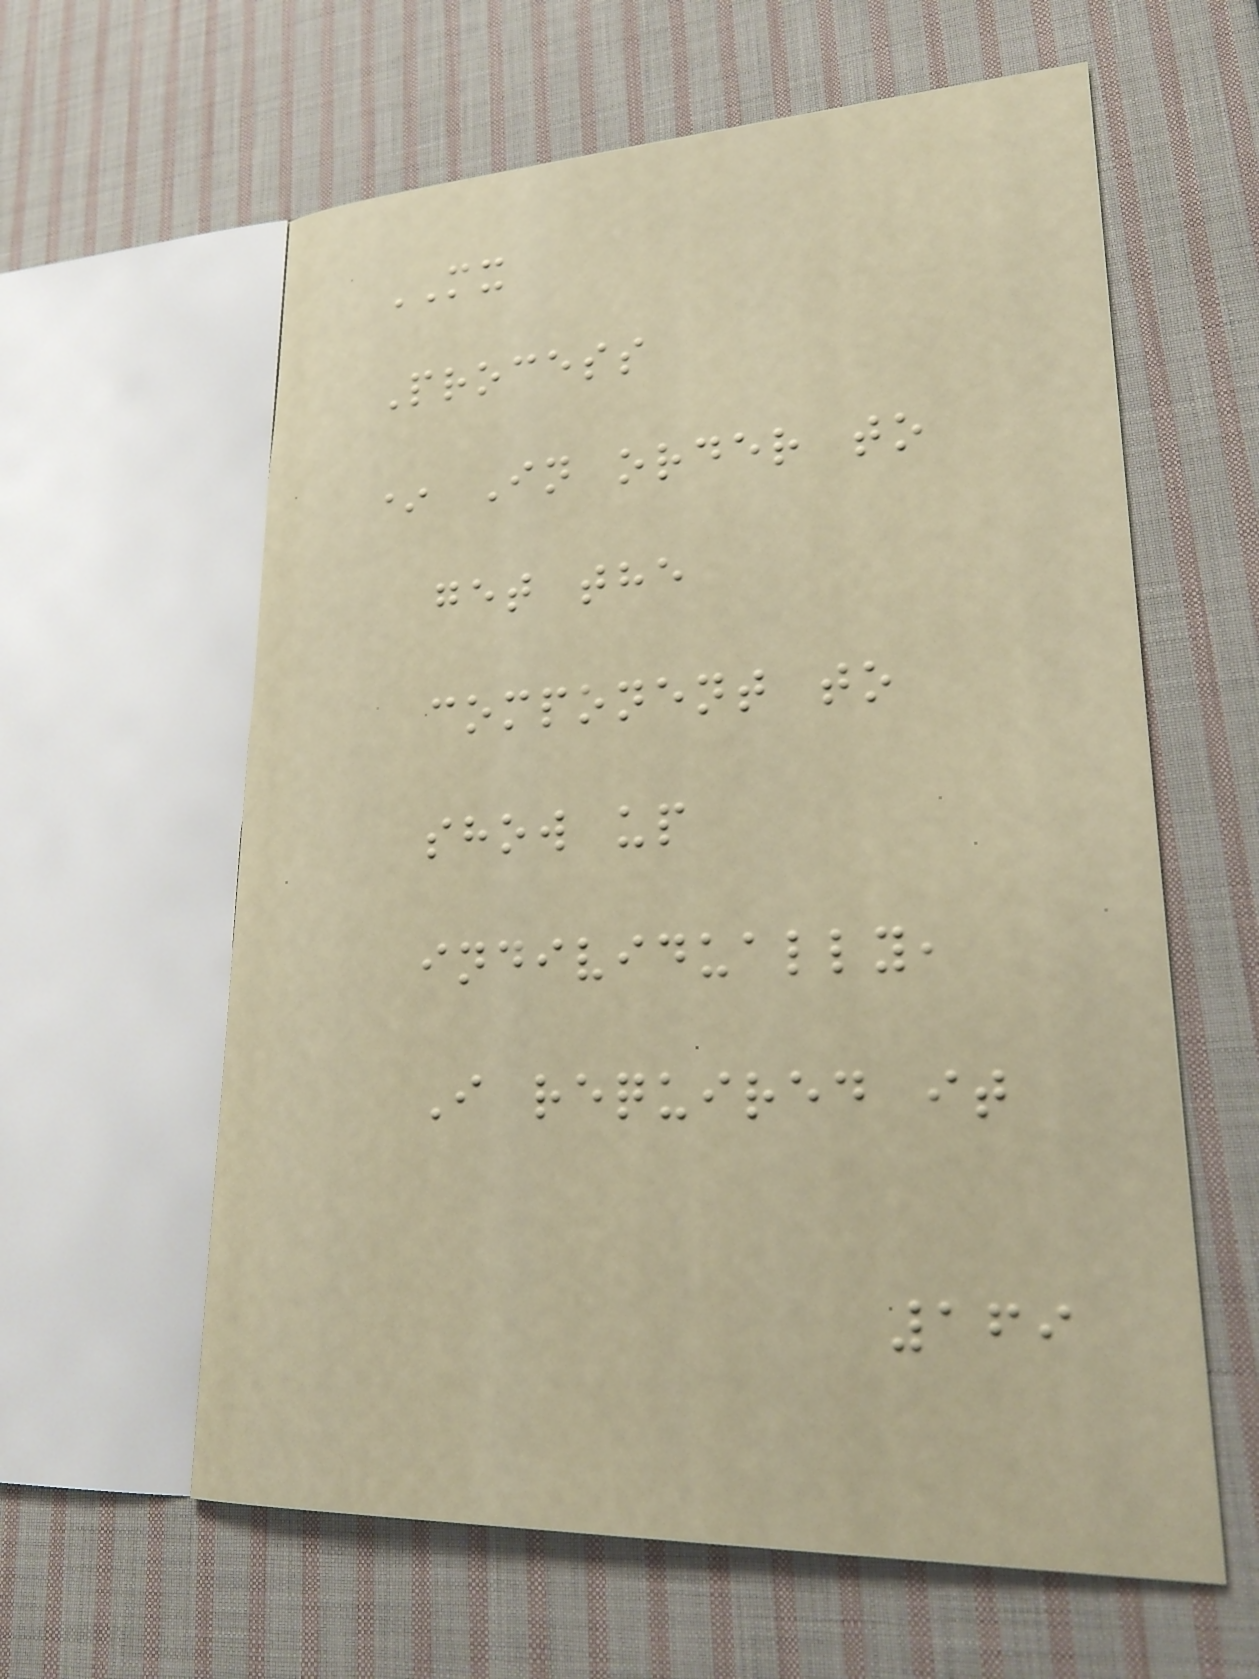MX
Process
* In order to
get the
component to
show up
individually,
I required it
169
